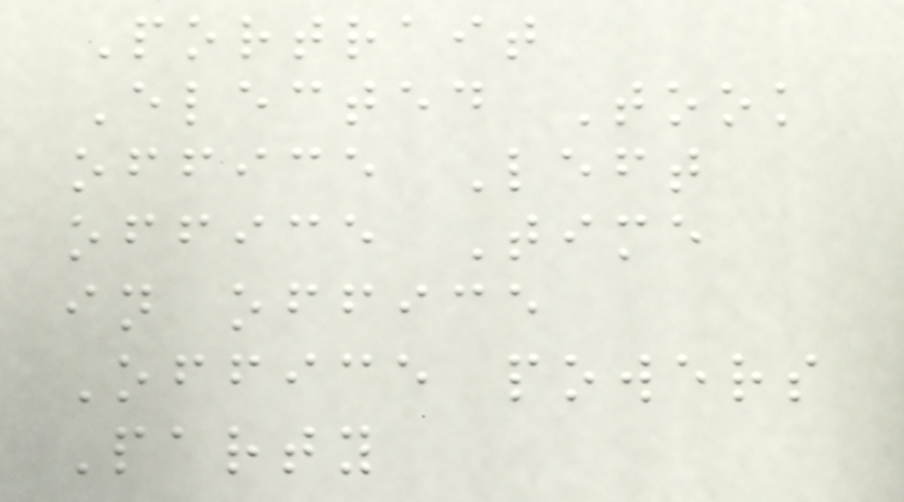Portrait
Elected Took
office Left
office Time
in office
Office powers
Party
